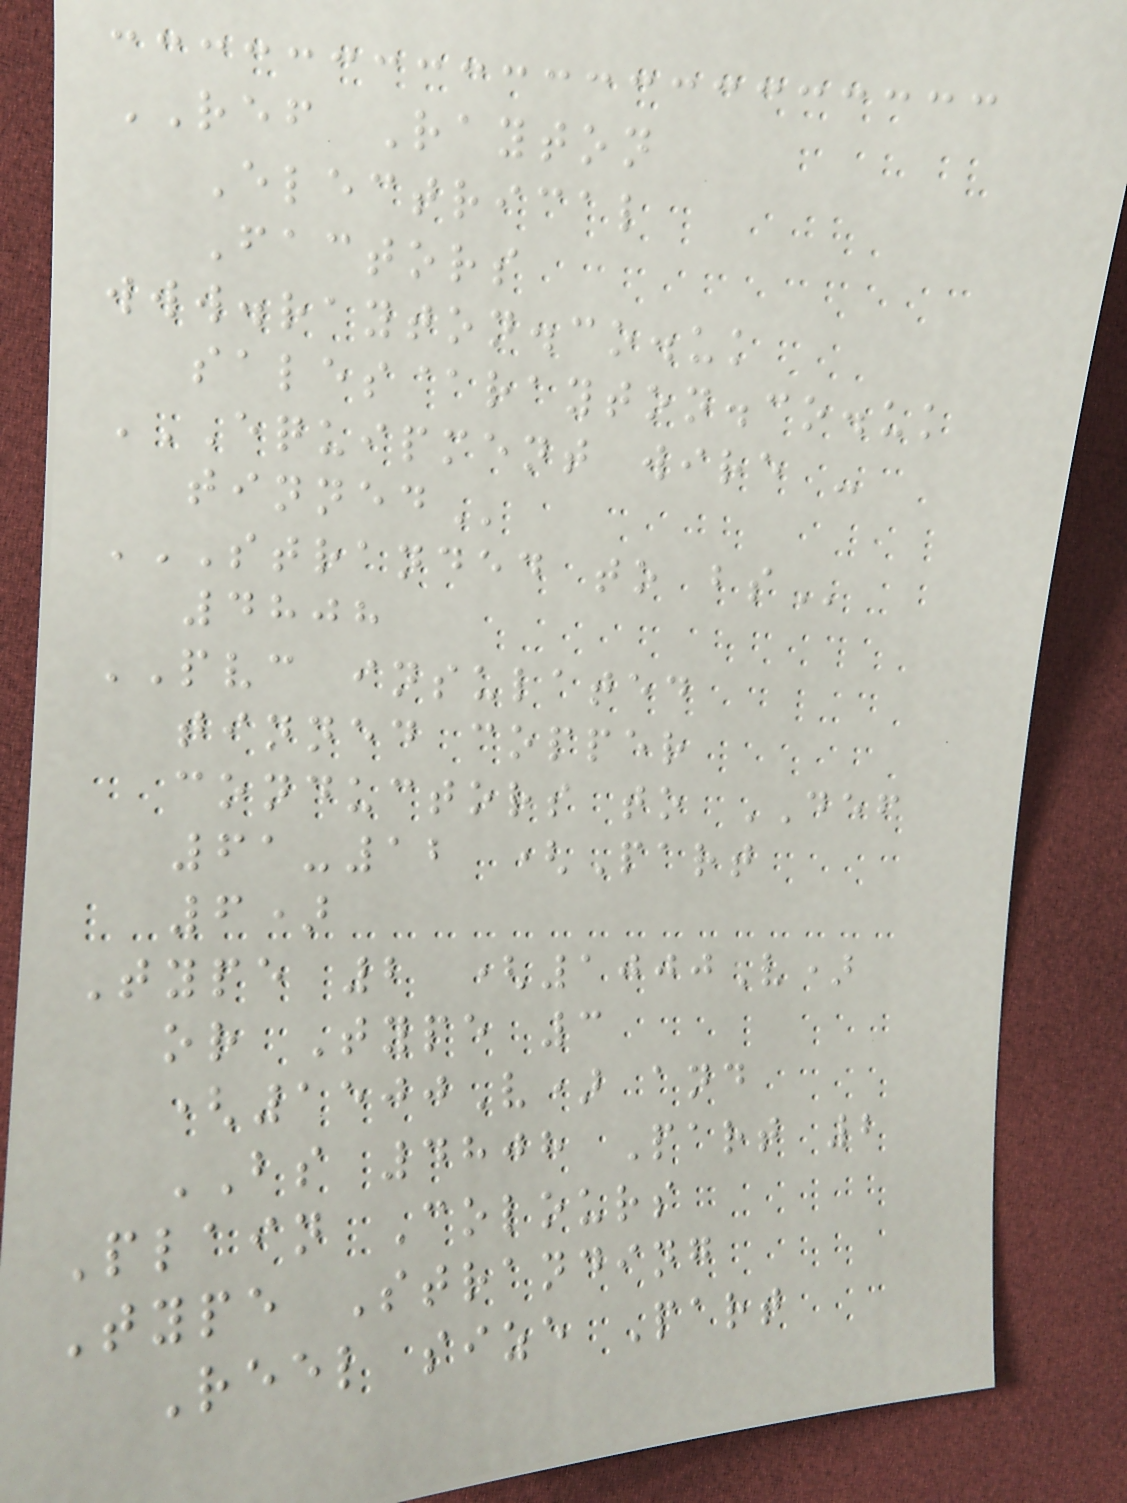REF Rayton
Electrical
Factors
www.rayton.co.uk
sales@rayton.co.uk
EQUIPMENT WIRE -
TINNED
STRANDED TO BS
4808
PVC insulated
tinned copper
conductors to DEF
61-12 (Part
6)
Type 2 (1000V)
or Type 3
(1500V) and
BS 4808 Part 2
Plain Colours
Type Stranding
Reel size Part
